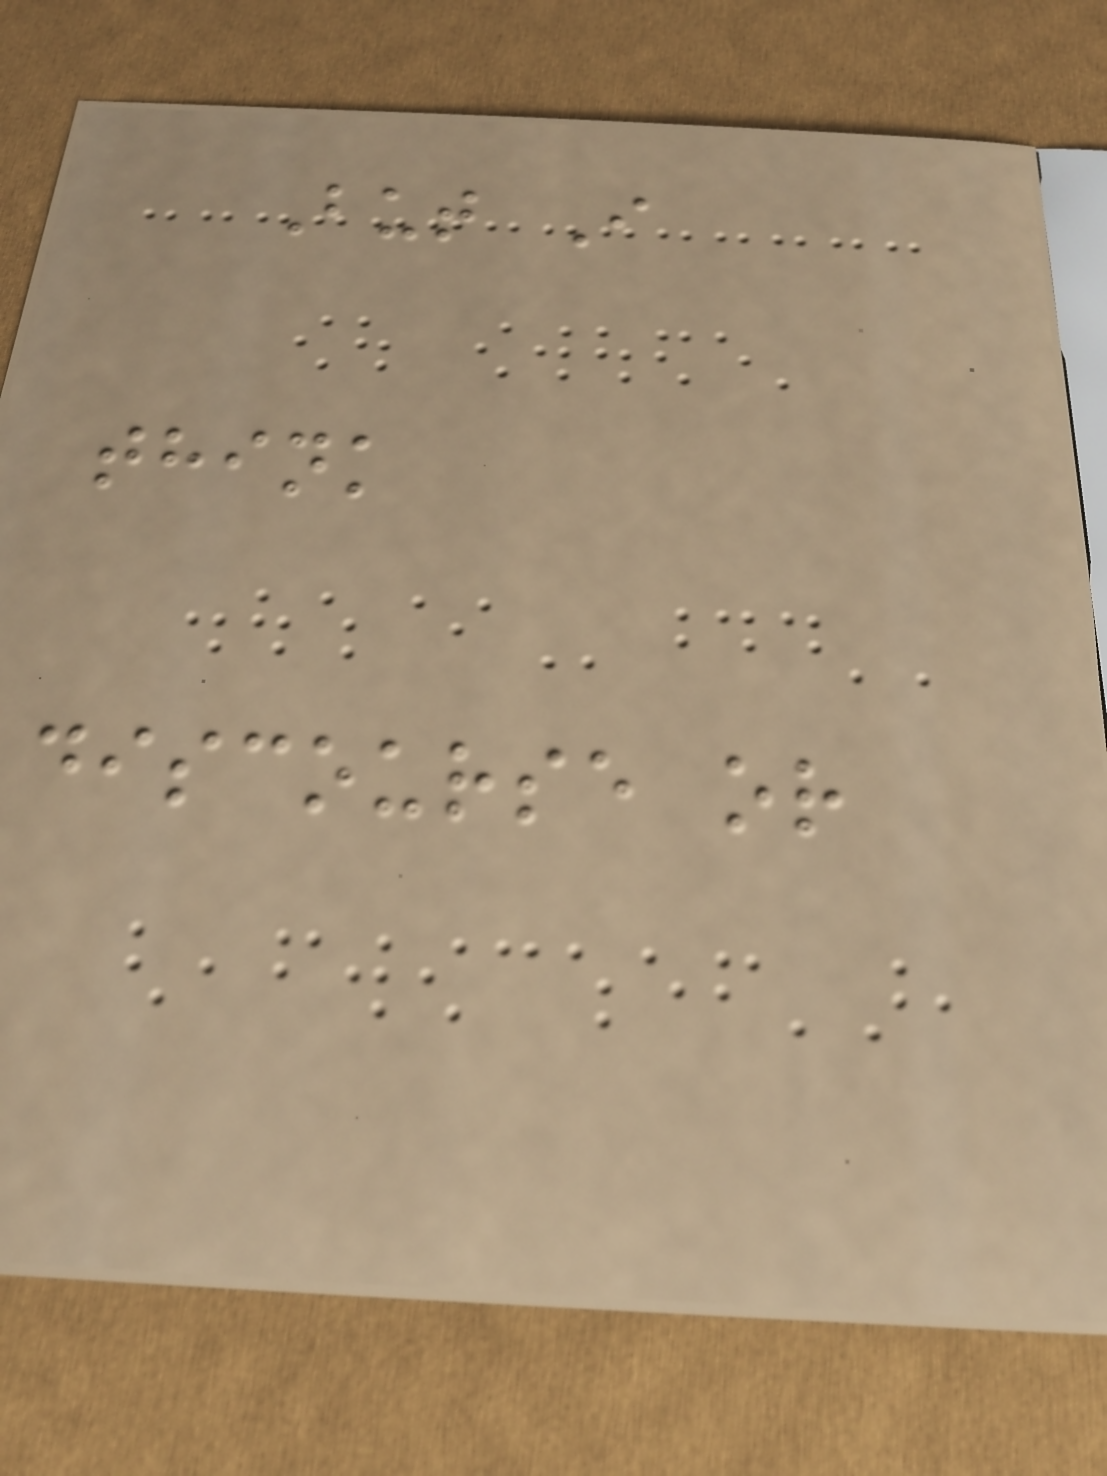But I
think
discourse or
